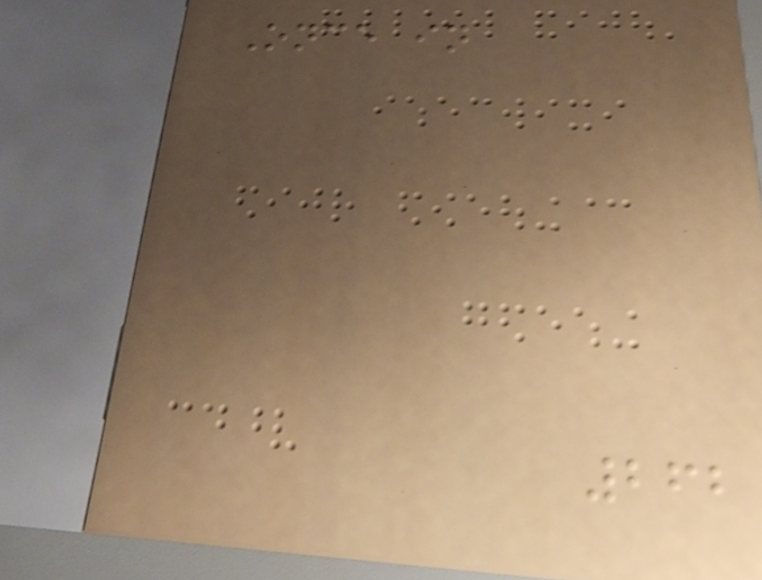Once in
262
